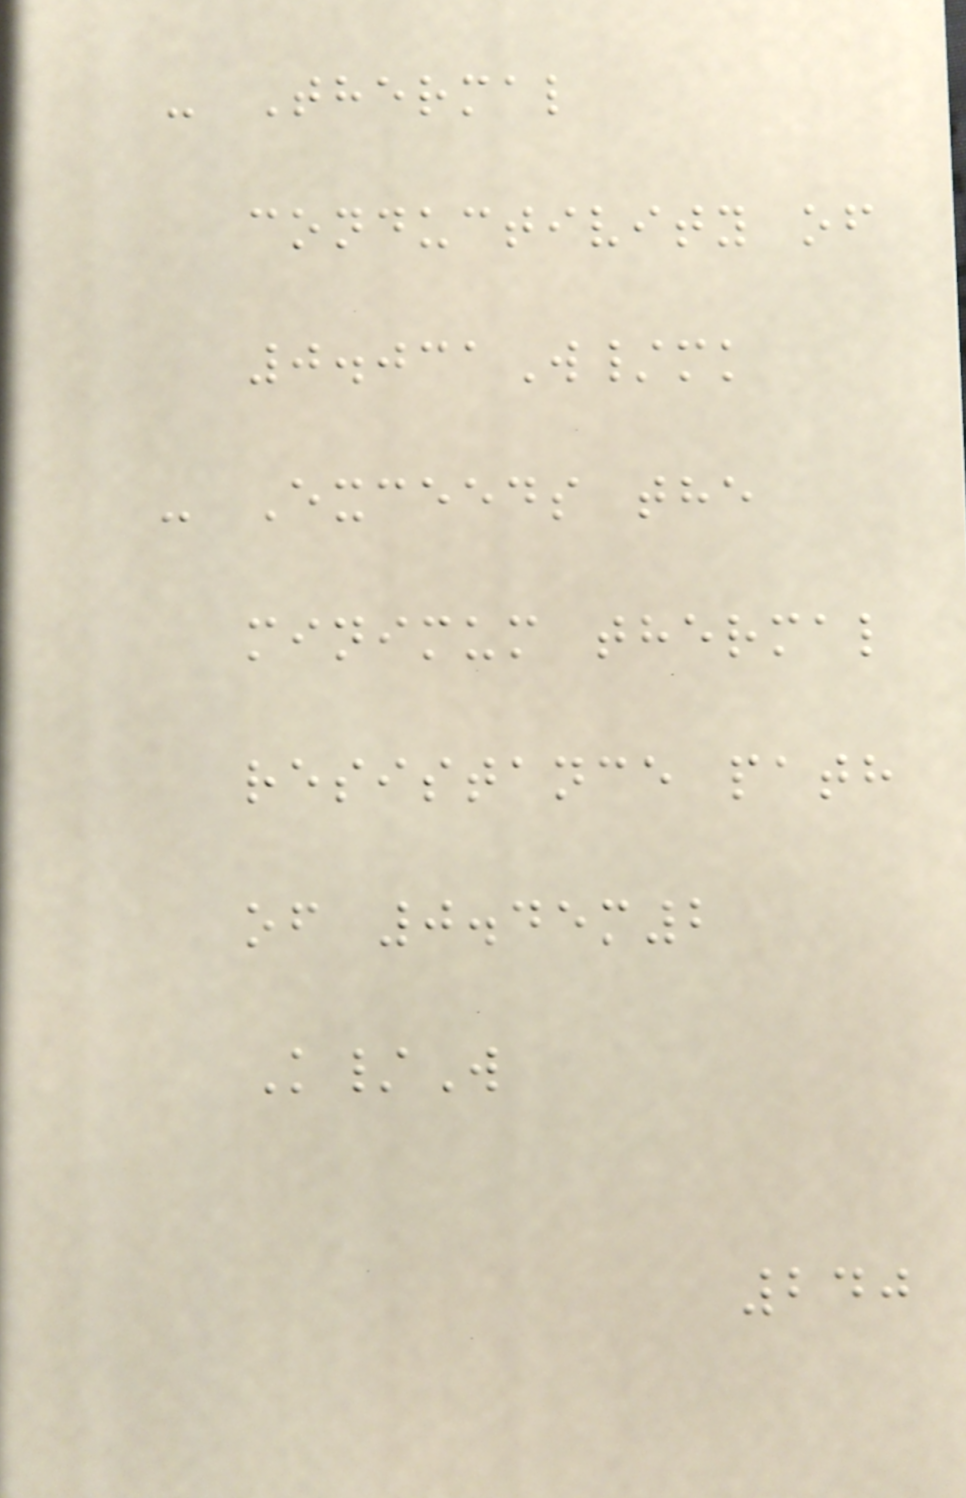- Thermal
conductivity of
0.031W/mk
- Exceeds the
minimum thermal
resistance path
of 0.45m2
K/W
240
